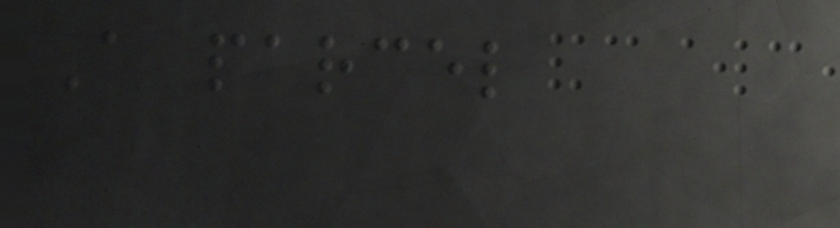A parcel
